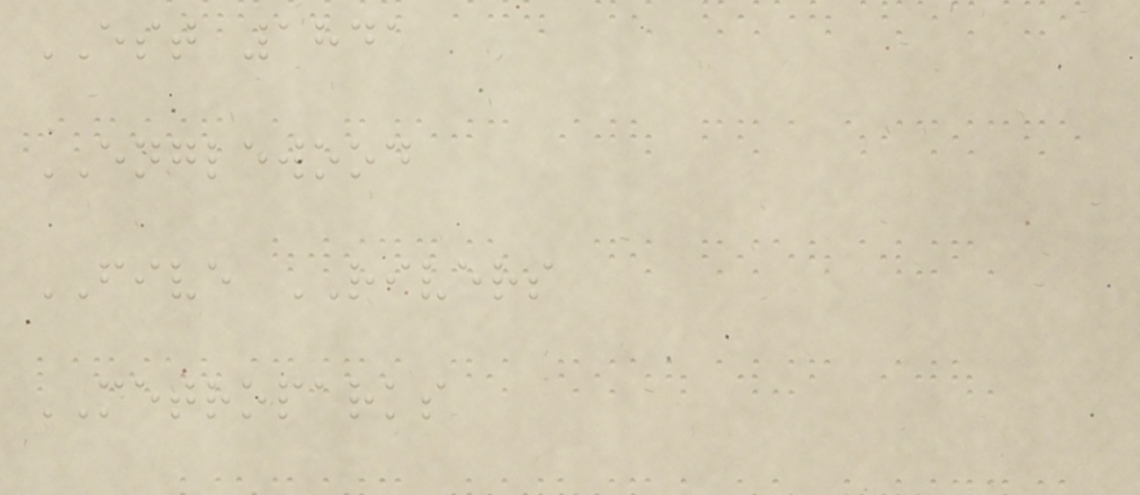EST 1841
ENGLEWOOD
FIVE RIVERS
METROPARKS
